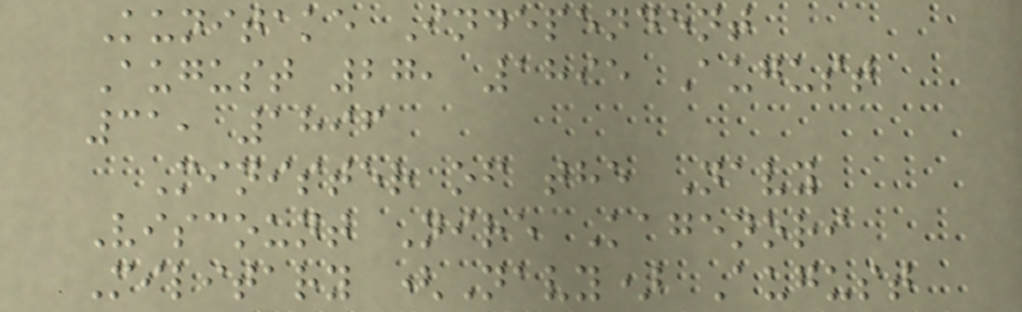Kunitake Independent
August 27, 1895 August
31, 1896
Minister of the Navy
Viscount Nire Kagenori
Military (Navy) August
